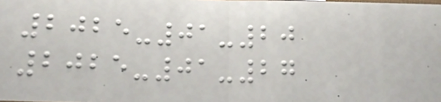2025-01-20
2025-01-27
